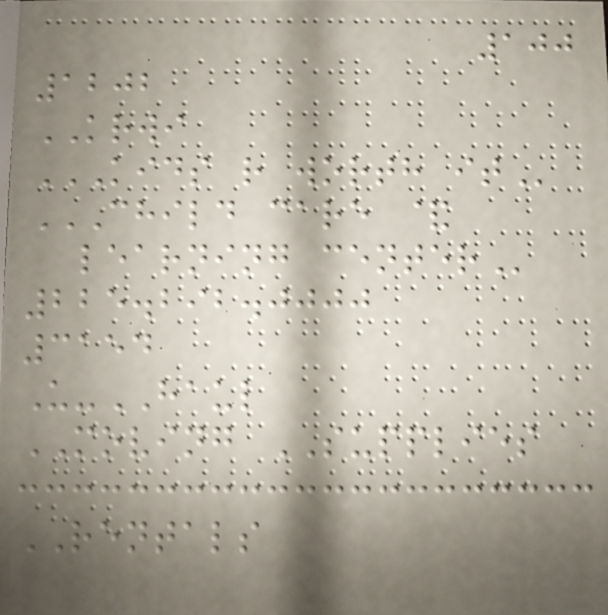100
1202
KRWI
KIDS R WORTH IT
CHILD CARE &
LEARNING CENTER
225.292.0000
3154
U-HAUL
MOVING SUPPLIES
RENTALS
